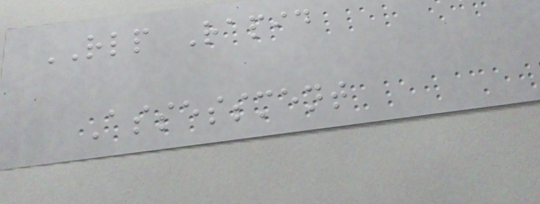RLP Rapid
Assessment
